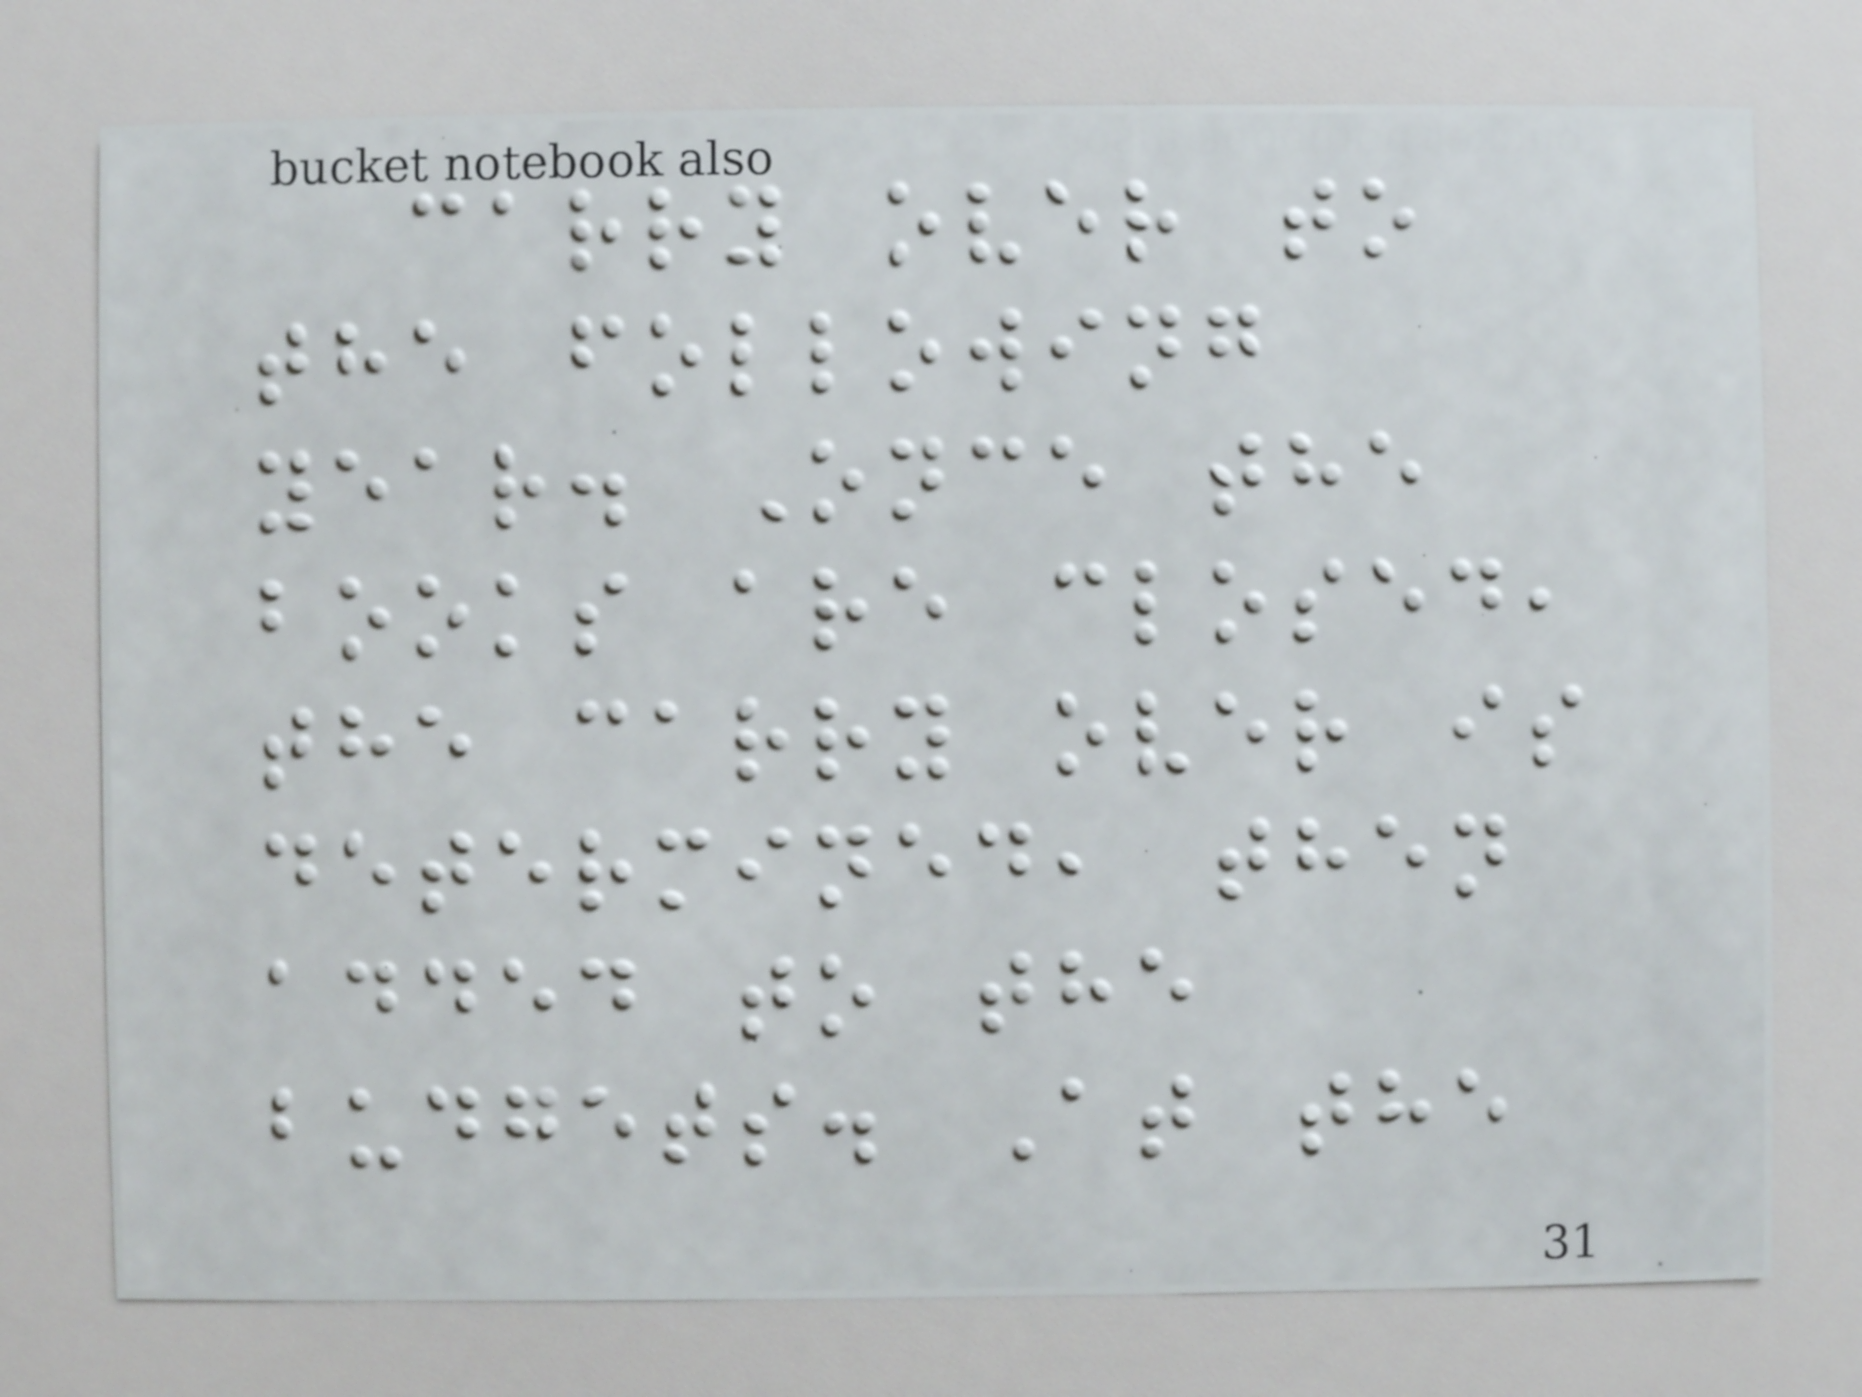carry over to
the following
year. Once the
books are closed,
the carry over is
determined, then
added to the
budgets. At the
